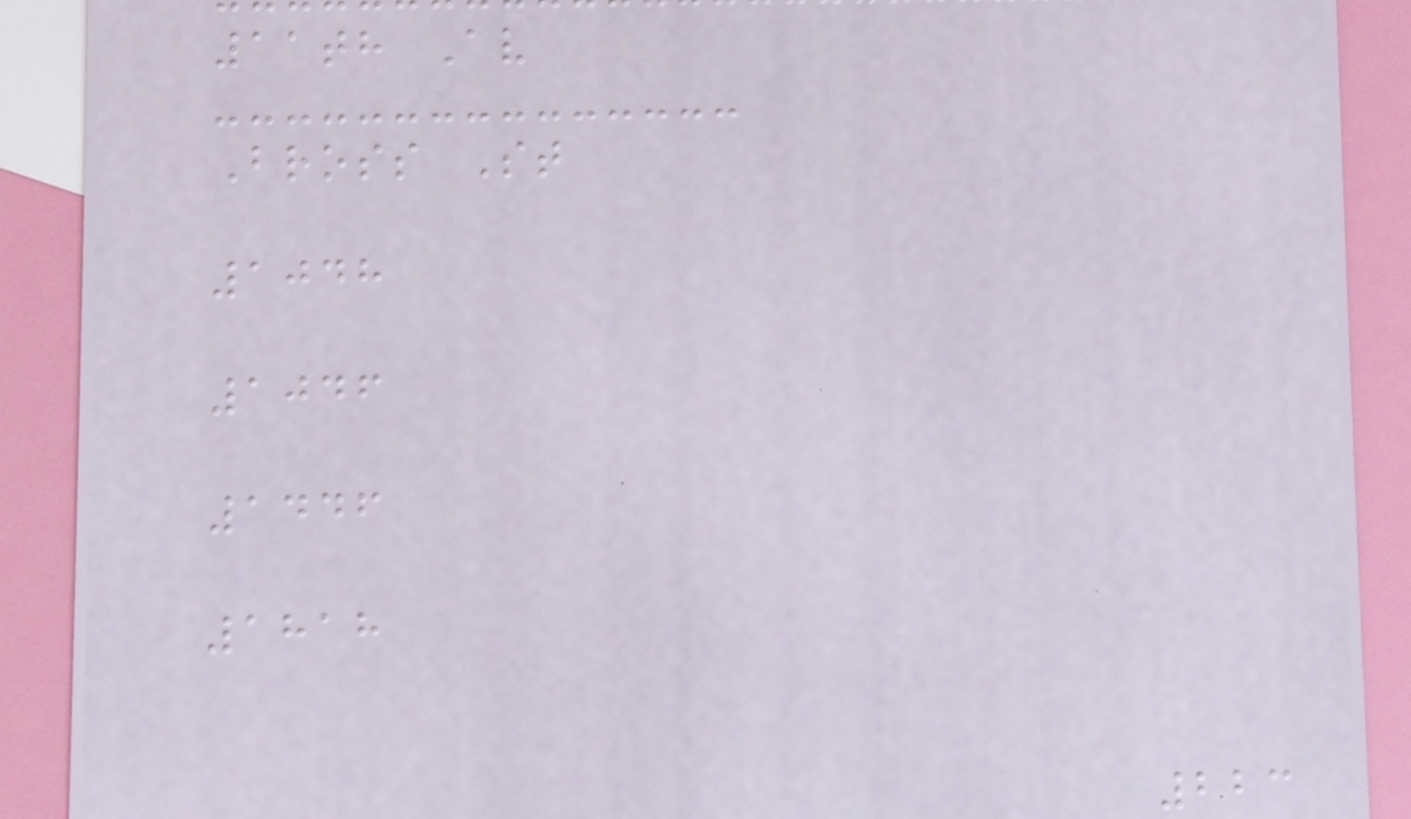11th Av
Bross St
1048
1046
1446
1818
223
